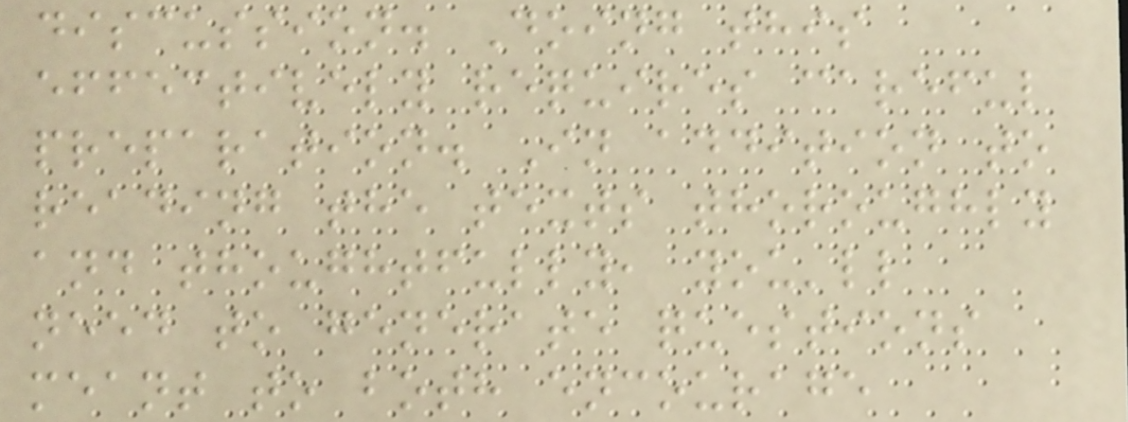discussion. Doing this
effectively requires careful
preparation. In addition to
reading the texts thoroughly
and thoughtfully, you'll
need to generate questions
meant to both encourage
